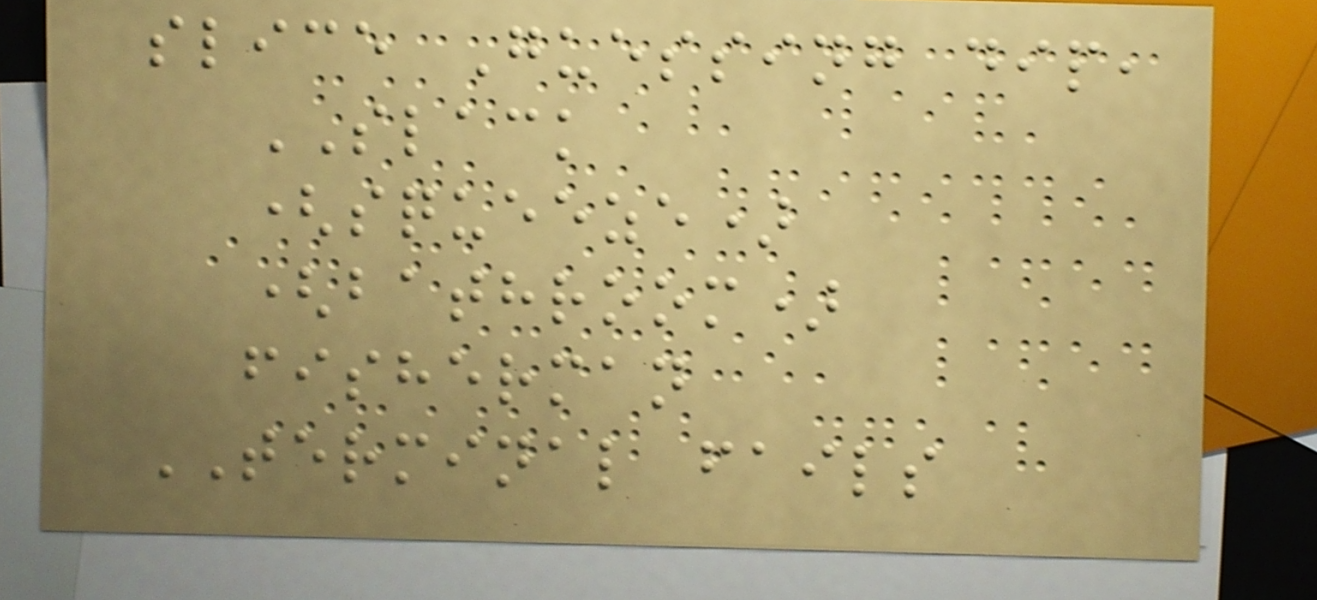slice Guessing dip,
SLACK
(squeeze)
(bathroom)
fisherman
TERMINAL fails
